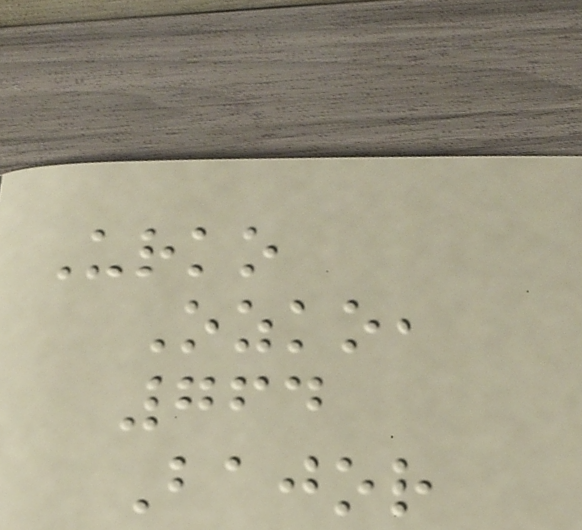Urko
Ozko,
764
Bajor
